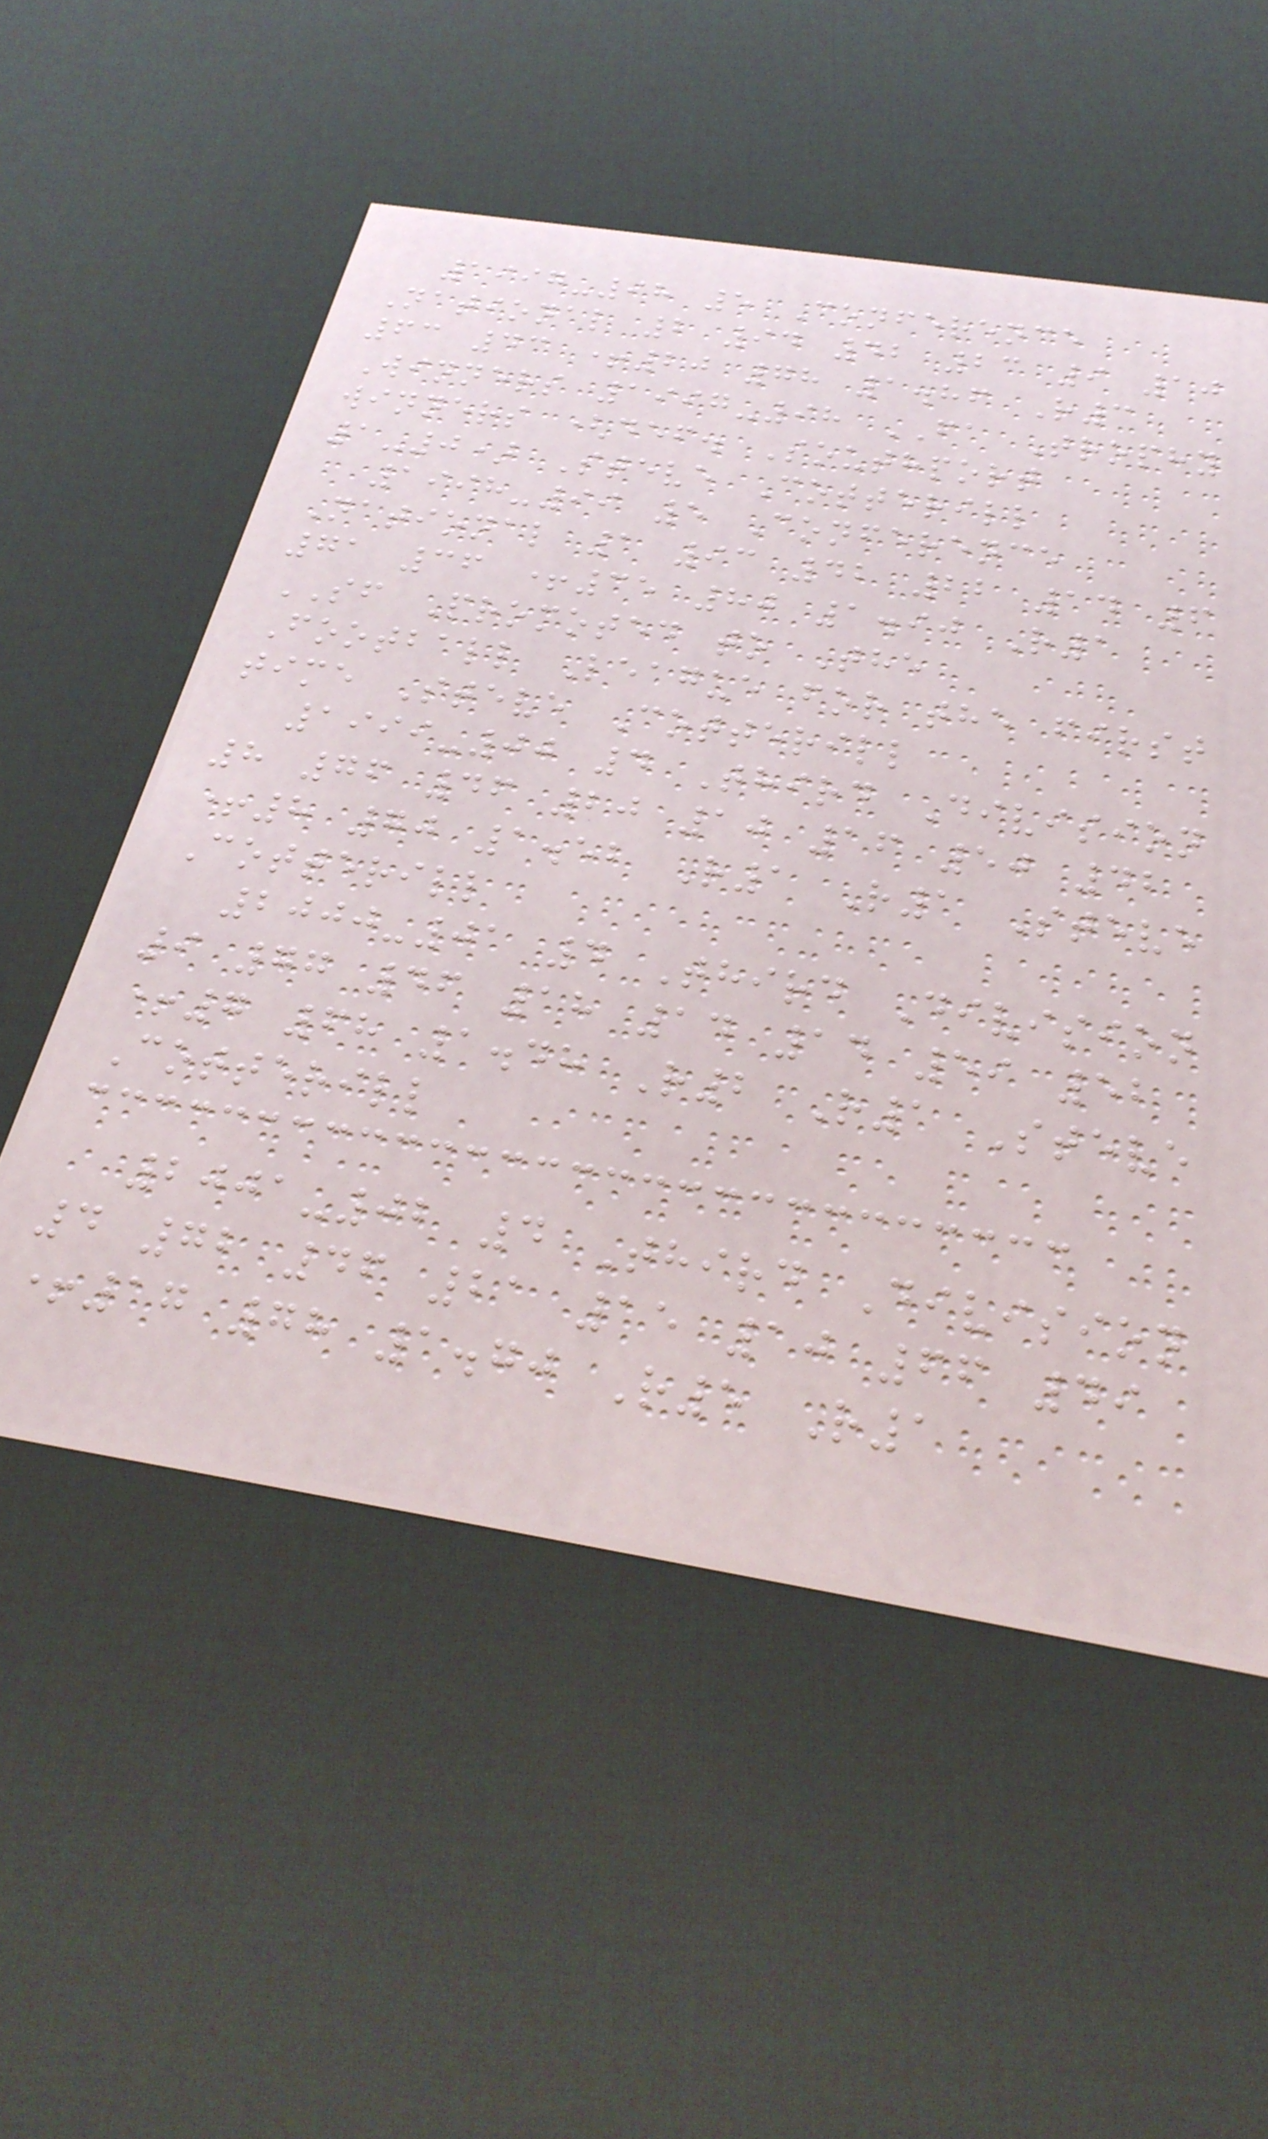1997-98 5 Conference
National 2 94 42 23 9 10
63 43 +20 78 1.86 R3
Winners 1997-98 FA Trophy
winners (def. Southport
1-0) Steve Cotterill
1998-99 5 Conference
National 1 93 42 22 14 6
71 36 +35 80 1.90 R1
SF Promoted to The
Football League for the first
time Steve Cotterill
1999-00 4 Third Division
8 76 46 20 10 16 50 42
+8 70 1.52 R1 R1 Steve
Cotterill
2000-01 4 Third Division
9 77 46 18 14 14 59 52
+7 68 1.48 R2 R1 Steve
Cotterill
2001-02 4 Third Division
4 72 46 21 15 10 66 49
+17 78 1.70 R5 R1
